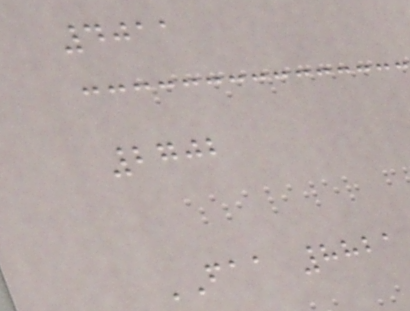4011
2702
FAA 8821
